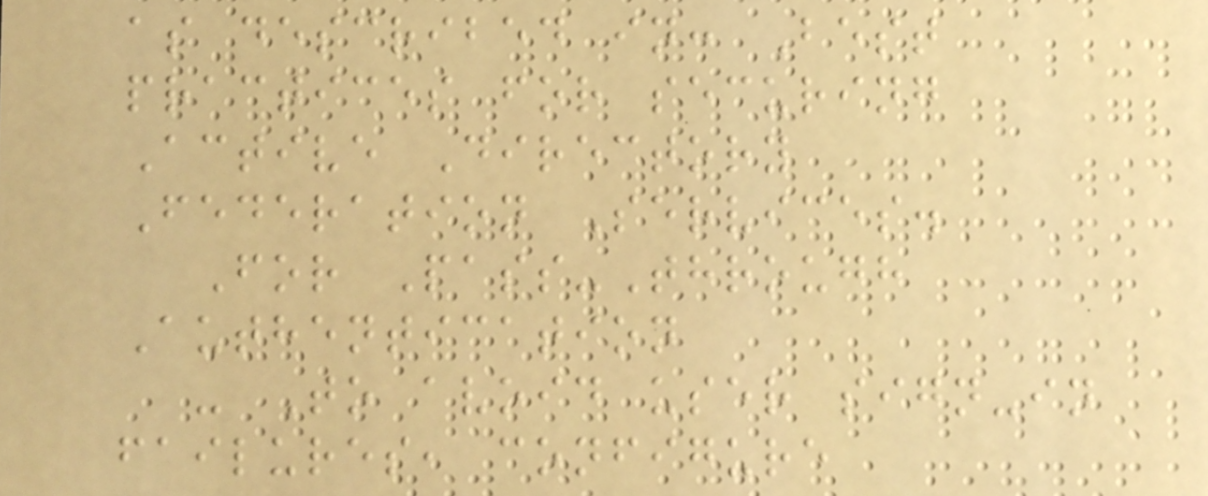as described in: Best
practices for securing
Active Directory
Federation Services.
For Pass-Through
Authentication
- To avoid user sign-in
failures, configure
